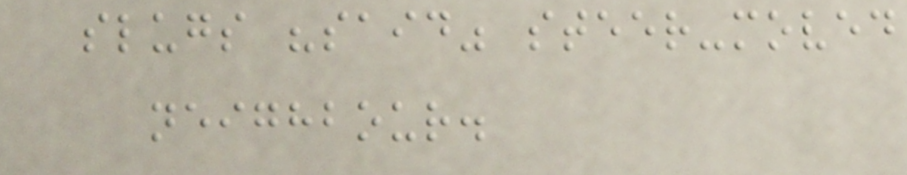slugs "said" steer-moved
neighbour.
